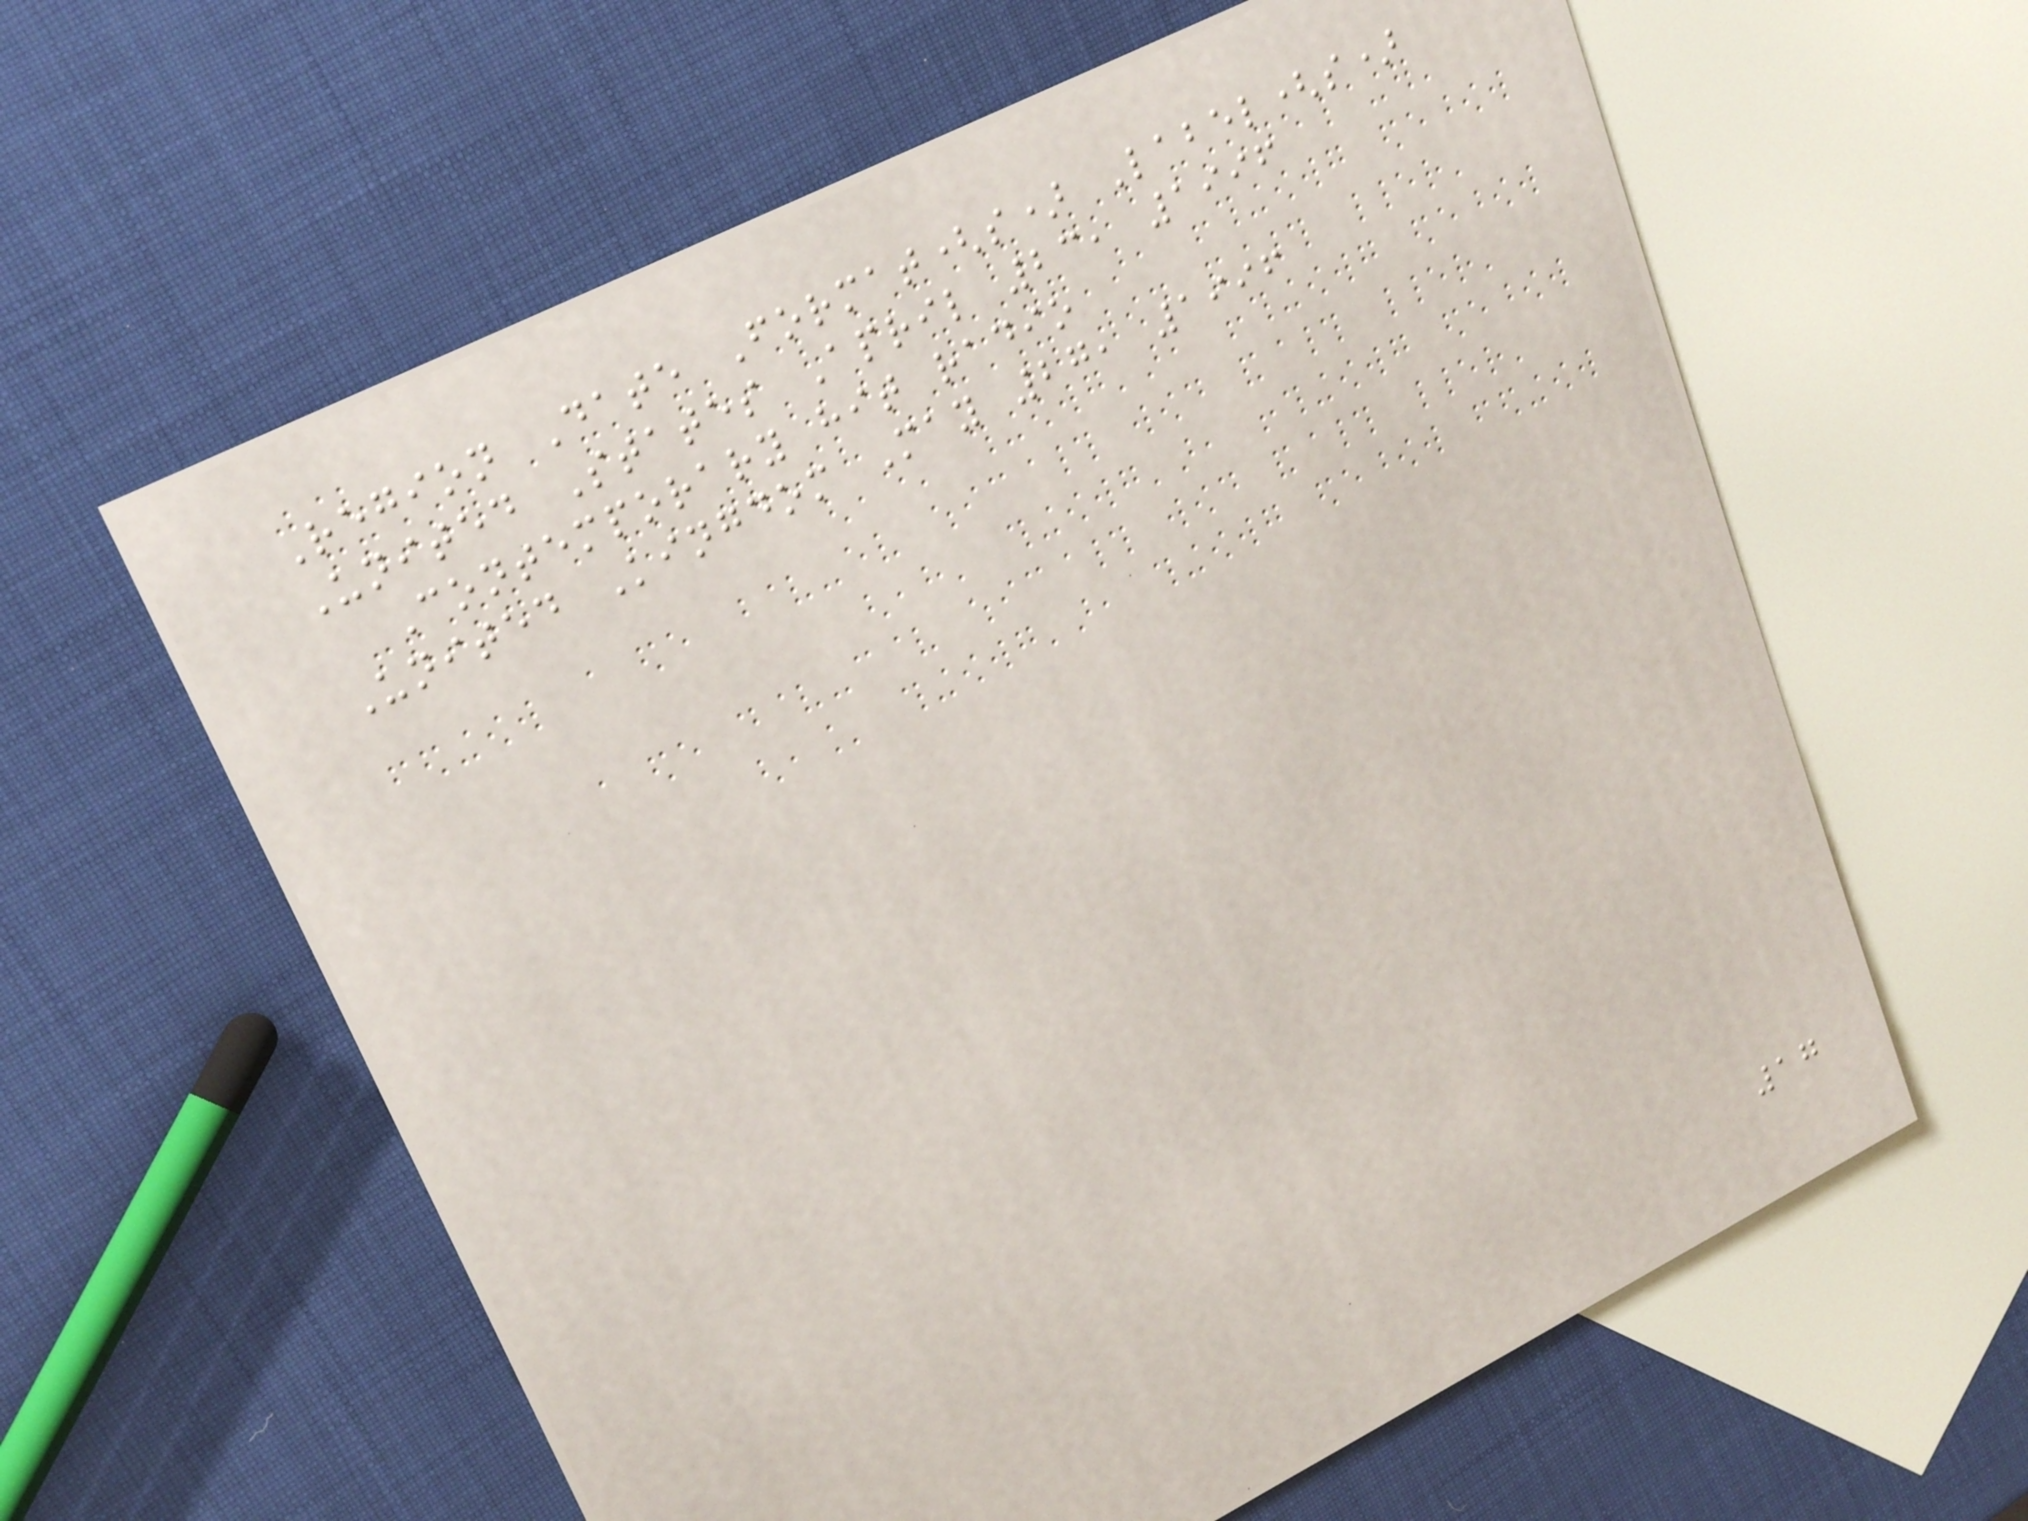Region Date Format(s) Label(s)
United States April 23, 1996
Contemporary hit radio
United Kingdom May 27, 1996
17
